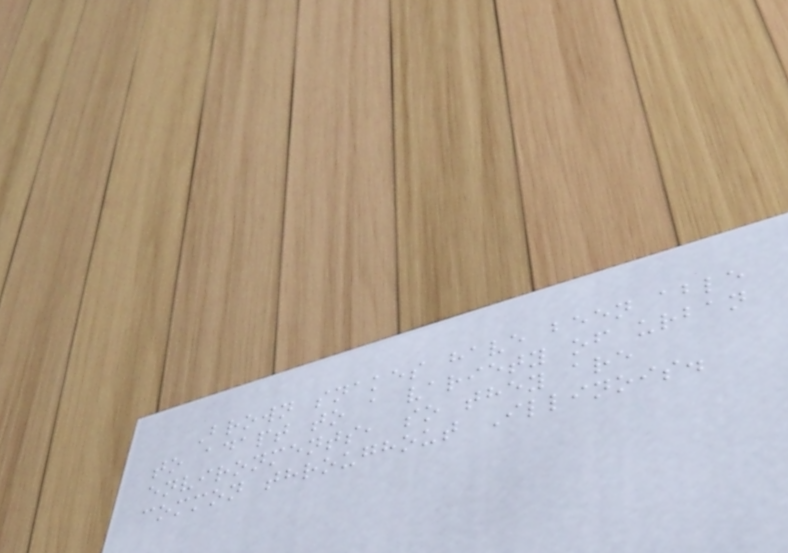Brown snakes have been able
to adapt to a variety of urban
environments, so they are
common throughout Illinois.
